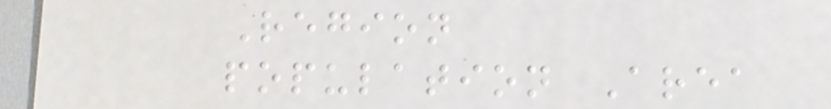Region
population Area
